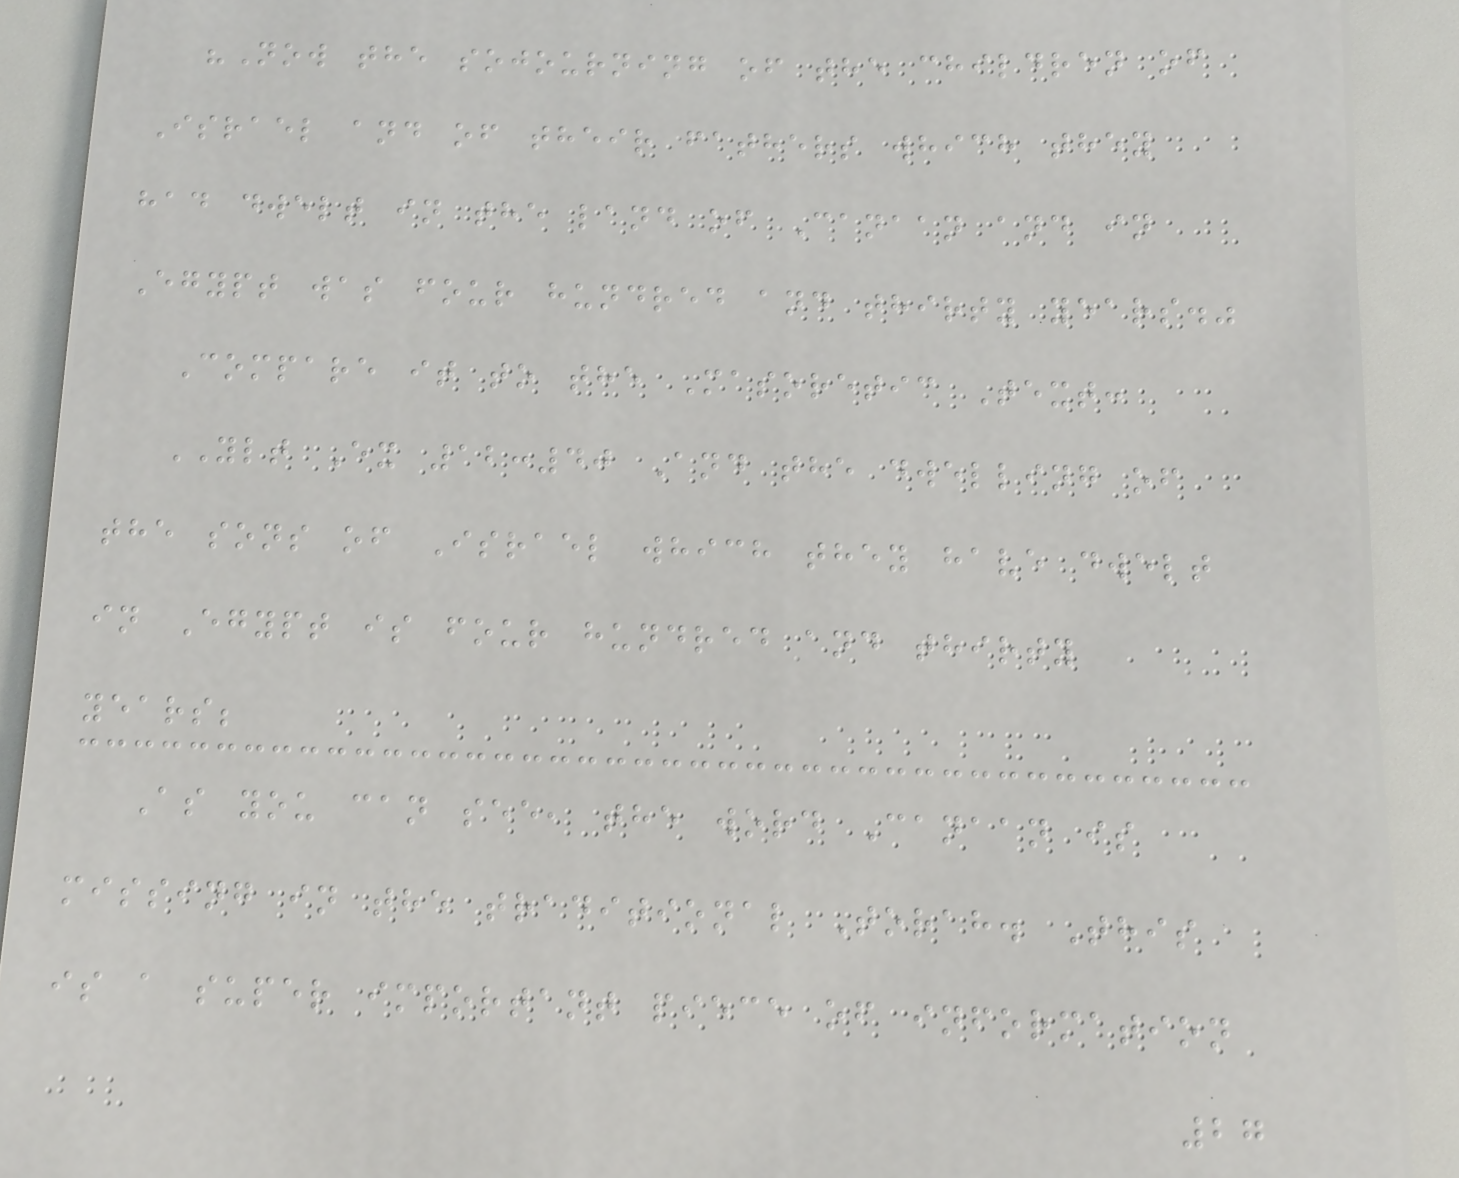"Now the sojourning of the children of
Israel and of their fathers which they
had dwelt in the land of Canaan and in
Egypt was four hundred and thirty years."
Compare it to the Masoretic Text:
YLT Ex 12:40 And the dwelling of
the sons of Israel which they have dwelt
in Egypt is four hundred and thirty
years;
As you can see, the word Canaan is
missing in the traditional Torah. This
is a super important piece of information
27
